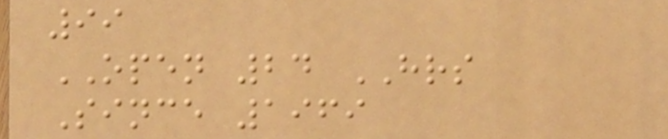99
OPEN 24 HRS
Since 1969
